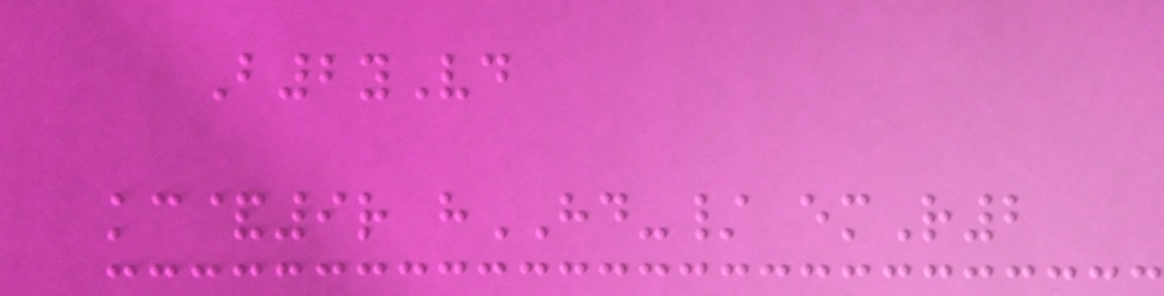B2yVd
kc&9r hHD-/ emR2
